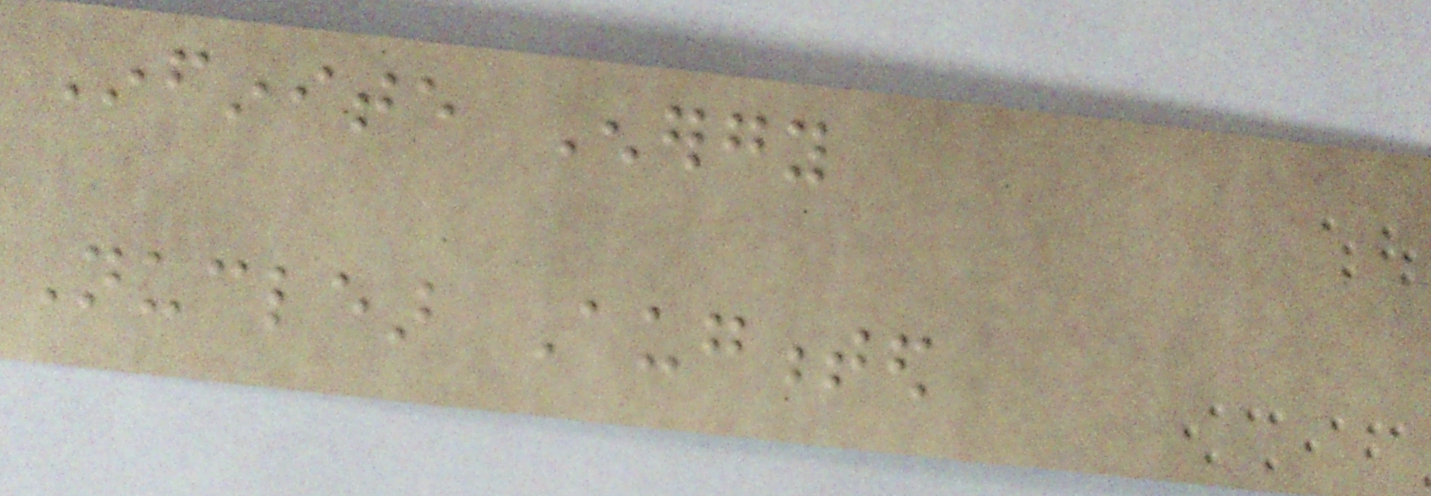Infinite Energy
Nuclear Augmented
